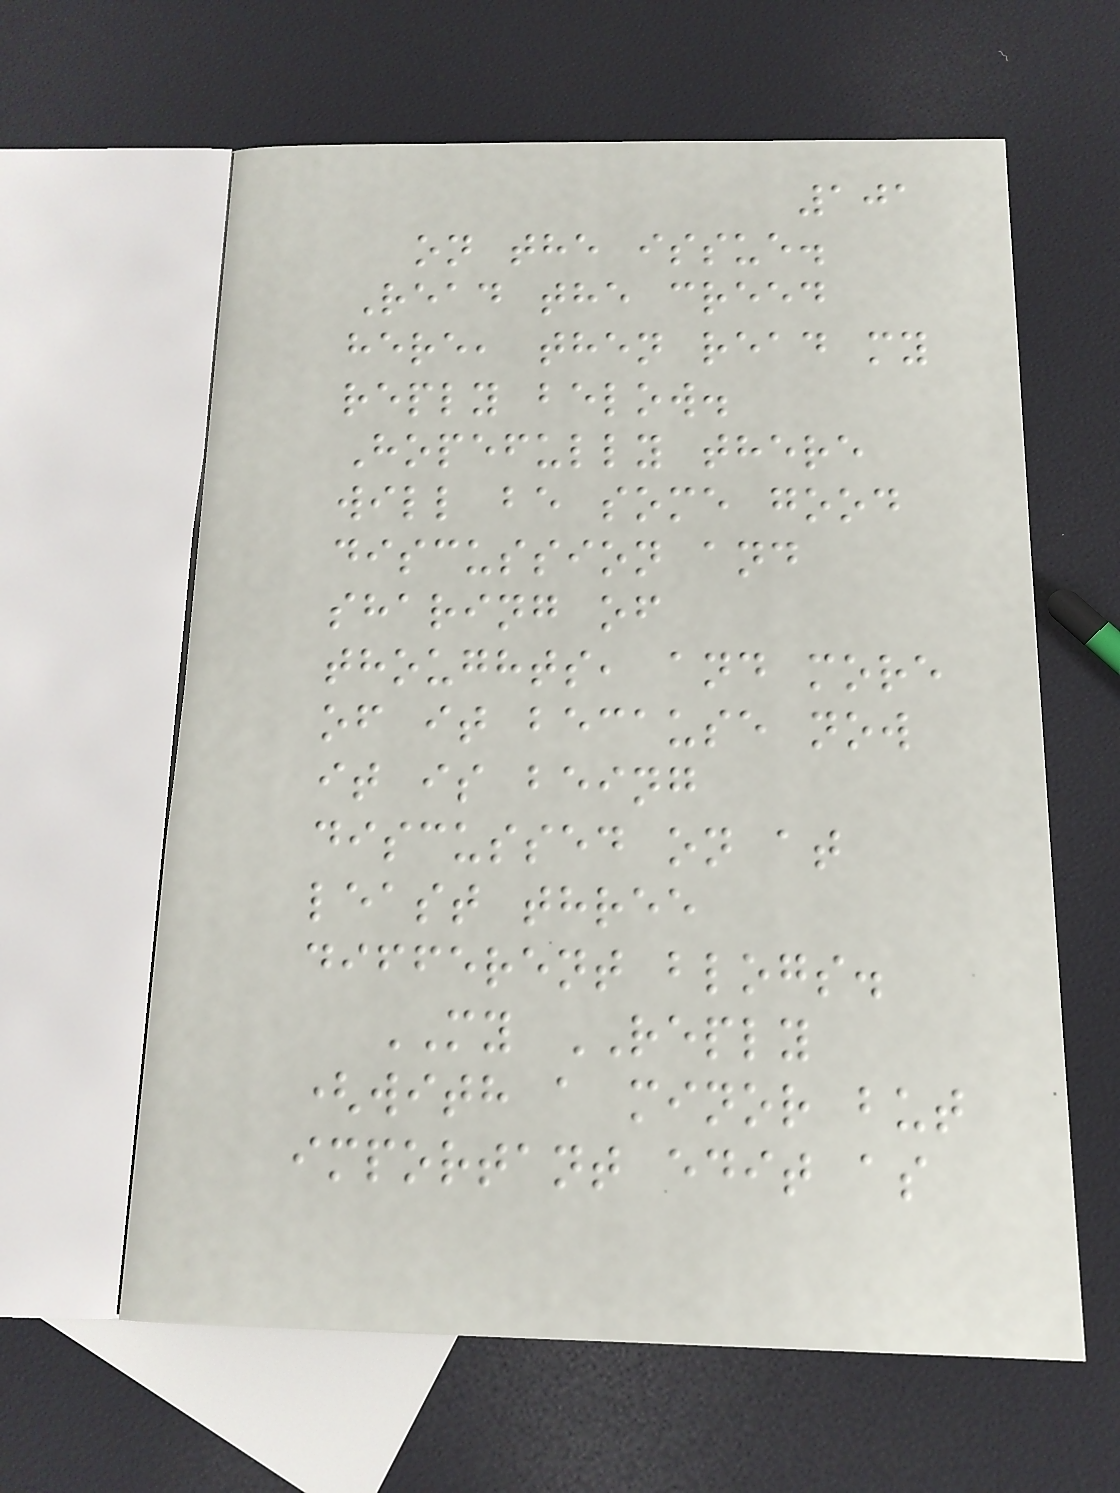101
on the issue.
Read the creed
here, then read my
reply below.
Hopefully there
will be some good
discussion and
sharing of
thoughts, and more
of it because now
it is being
discussed on at
least three
different blogs.
MY REPLY
(with a minor but
important edit as
